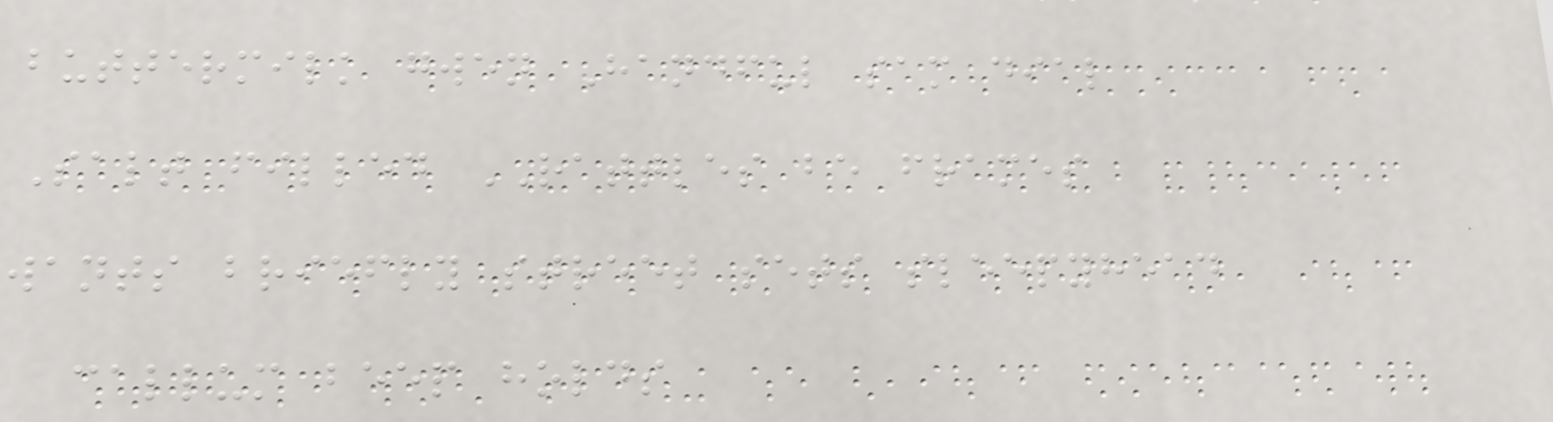buttermilk gwen Handful sam dial
Salt filled RATTLES be frames
wants briefly street sets sleepyhead
callum beep holds
